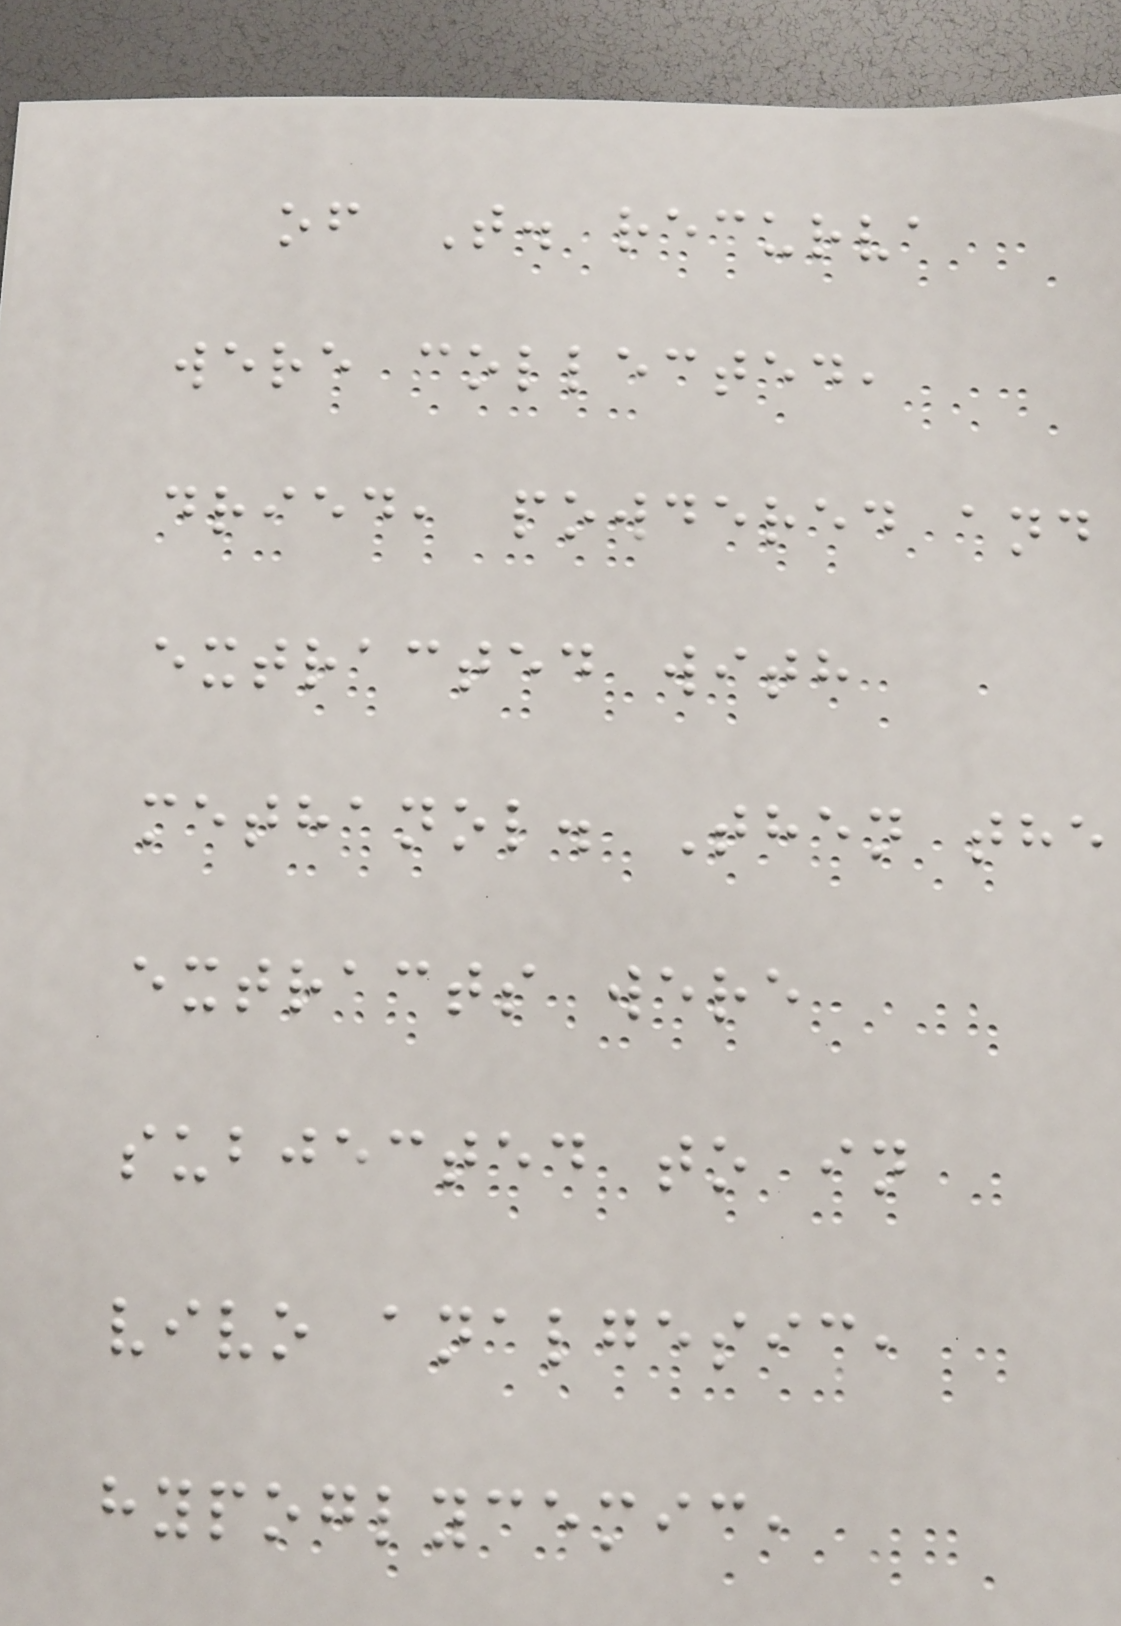of T. recurva
were collected,
dried, powdered and
extracted with
methanol. Then the
extracts were
subjected to in
vivo analgesic,
hypoglycemic,
